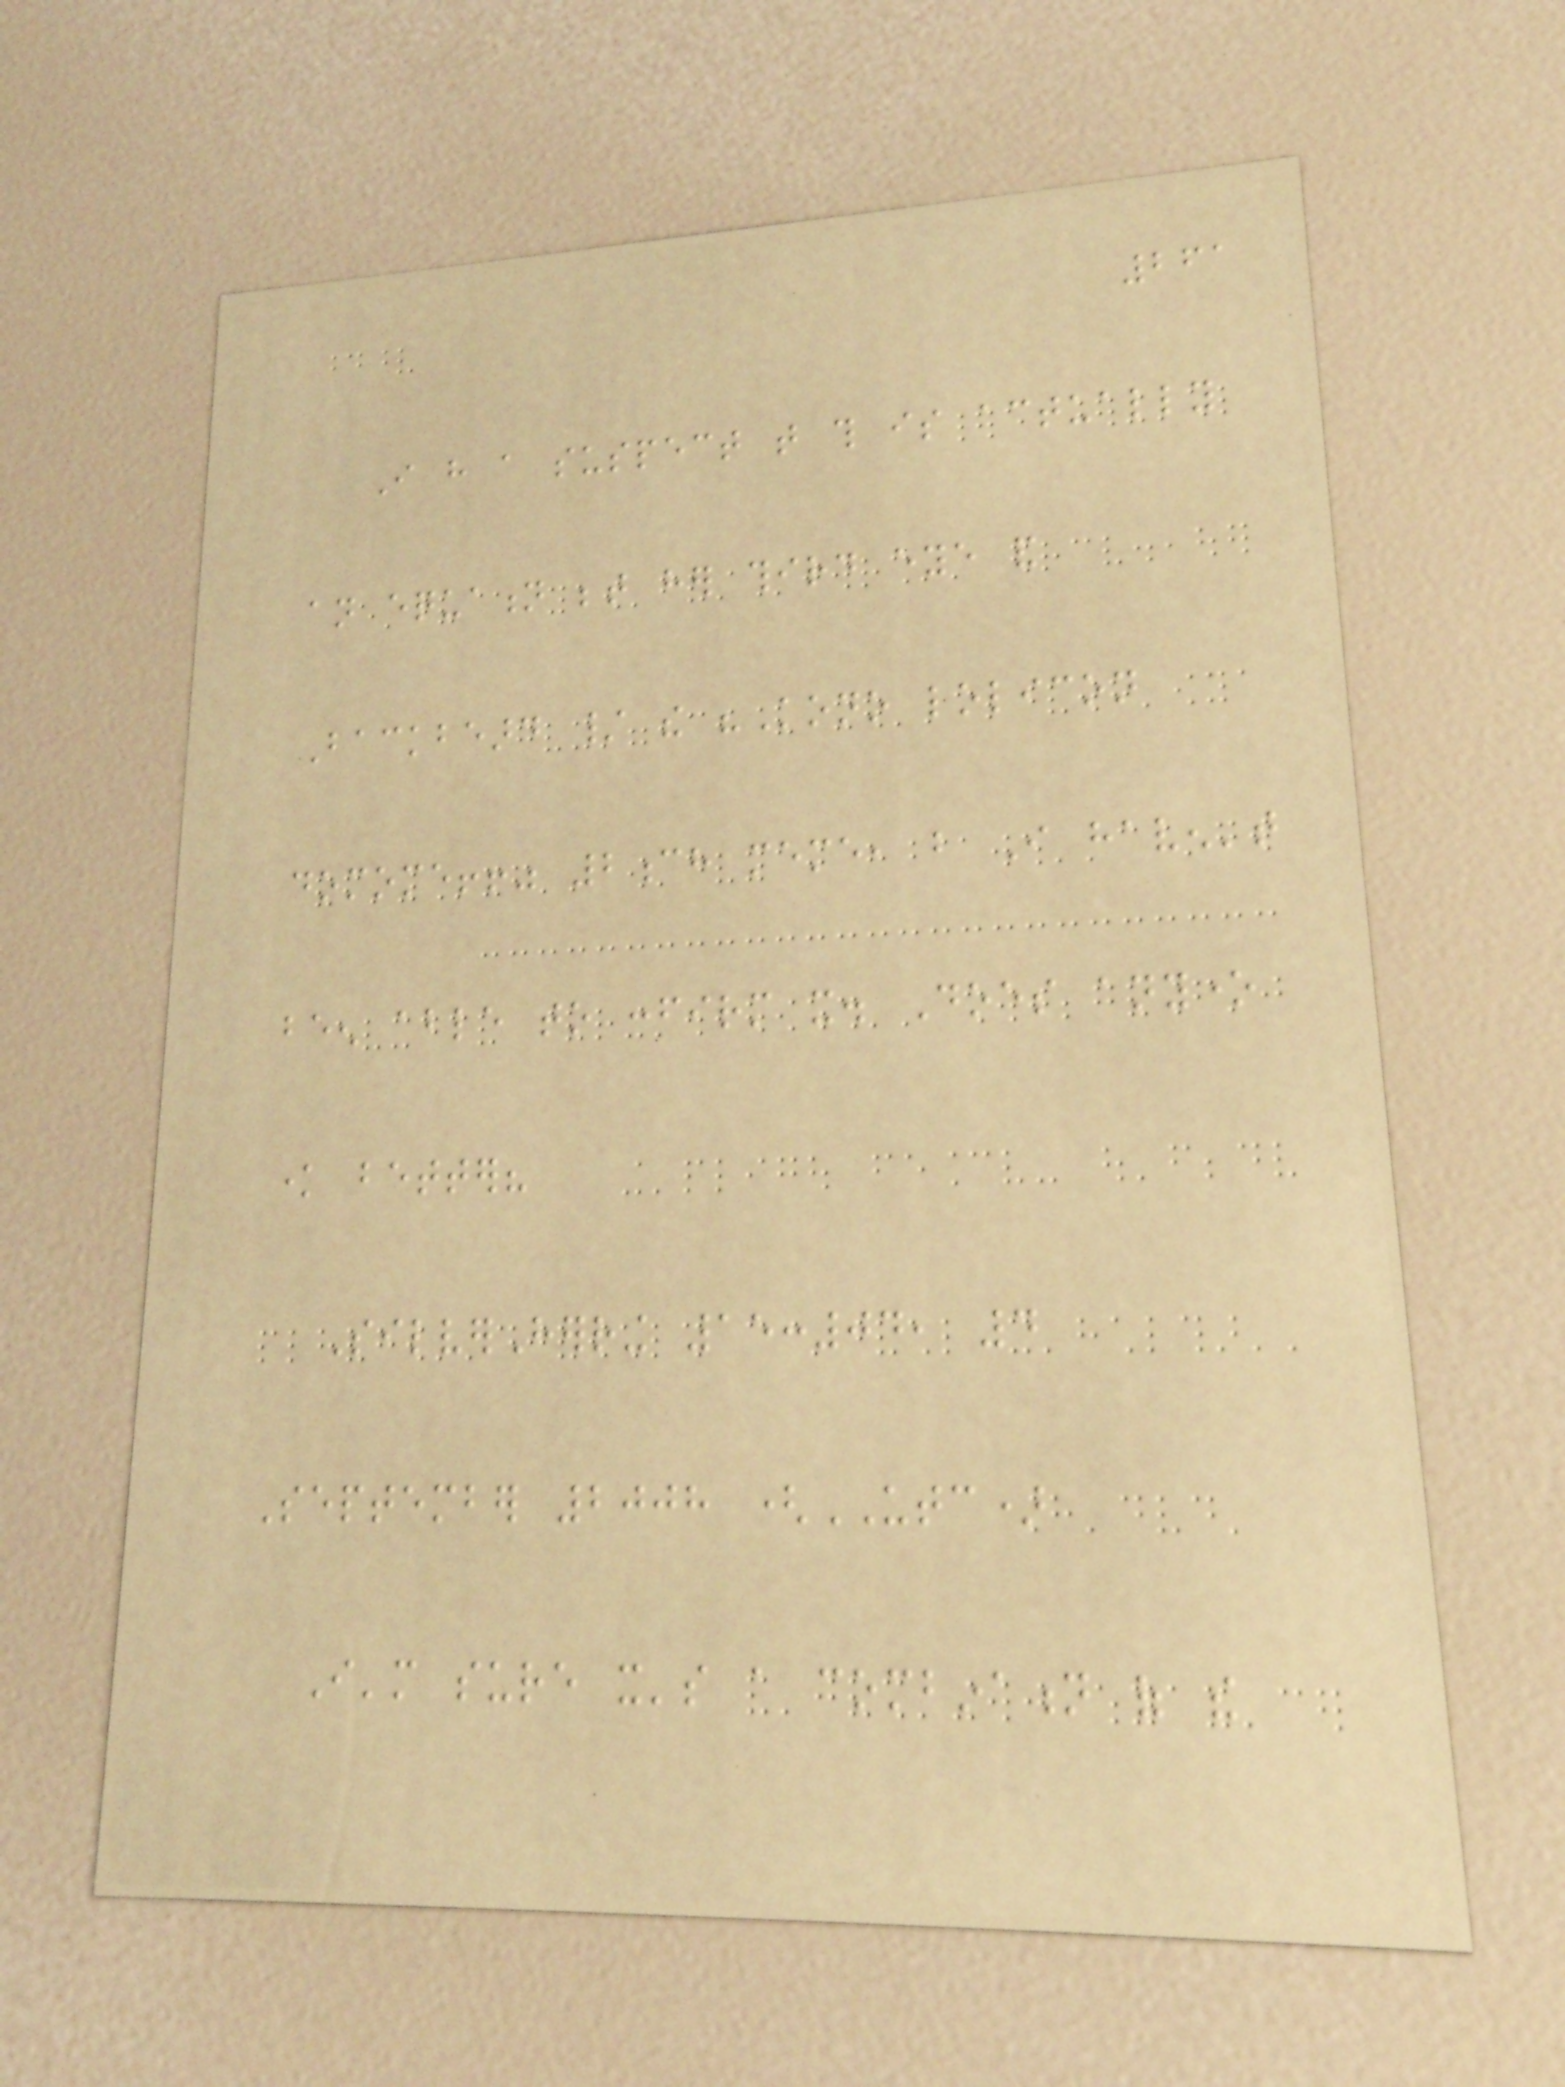261
I have a suspect that this is actually
an equation between her third eye and
Backbeard / the "Kono lolicon
domome!!" 2ch meme, but I haven't
been able to confirm it. Does anyone
know better?
SilverHerring 15:04, 4
September 2008 (UTC)
I'm sure it's a combination of the
